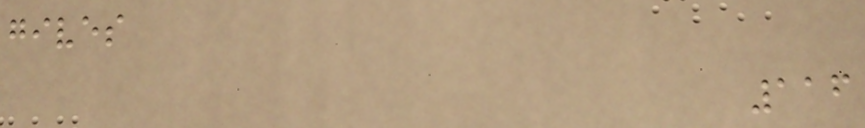gives
116
